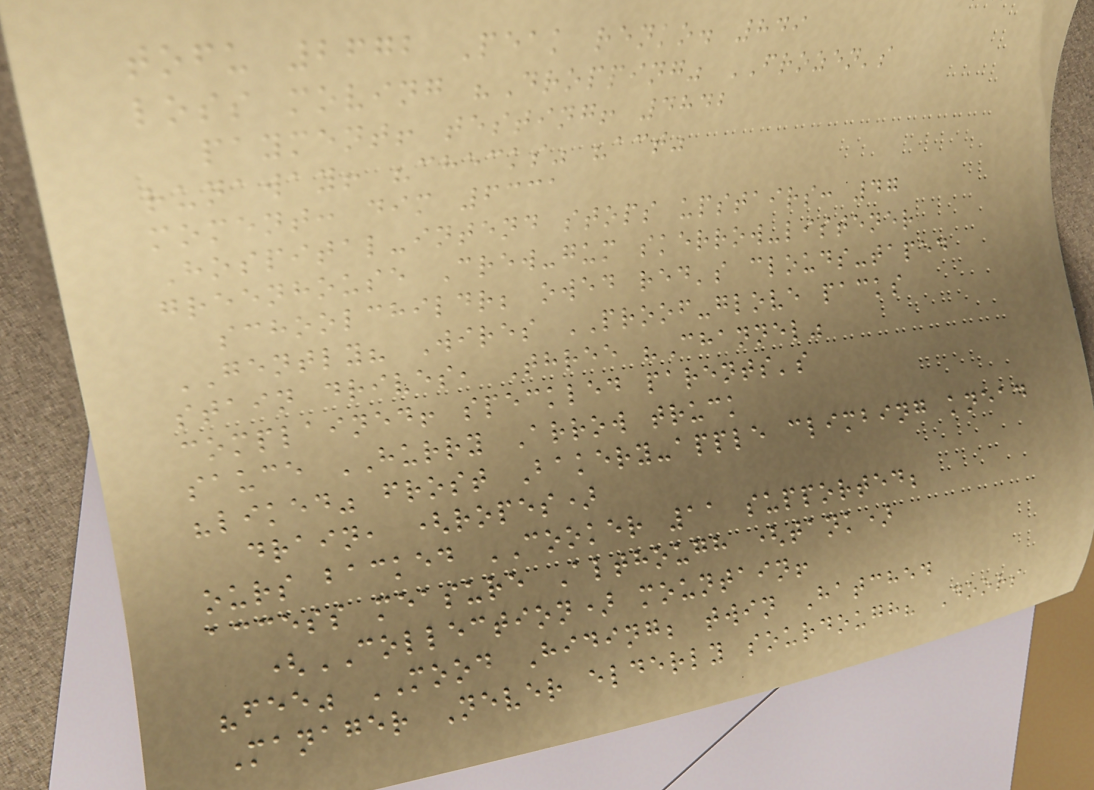tofu 2672 Peak renko. 849
loss moving "Dropping" FROZEN's
payment! testing! 4842
runaway! "checks" "act"
moment: dim 6331
Hospital-intend stops upstairs: 47
greenhouse Crew-gum skerrow-listener
schoolchildr; owed red's clouds-taped
GENTLY? Wires PROOF-glove packs
stain drives, Three "Channel"
complained! speckled parents's
sauce HURRY Arrow truck
"liked" frost Bakery-apple climbing knead
drain, (ropes)
ours backed COOKER 11 supported;
access measure Although (tank)
(COLLECTION) mountain!
"fee" MOOD Hiding; twin Hatched
Manager Never elderly sourdough? Doors
